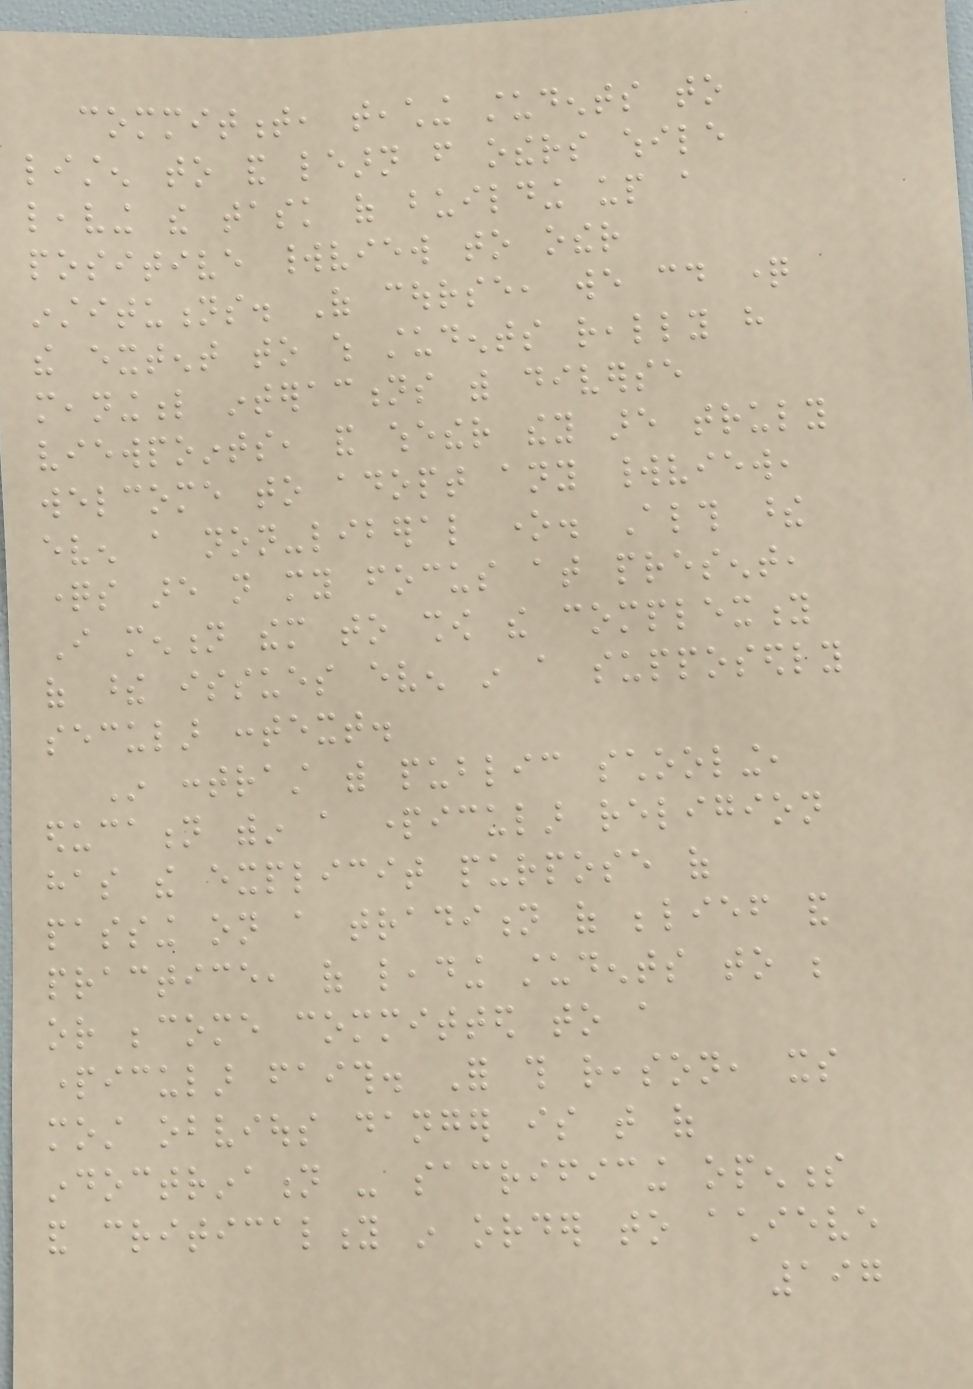commitment, teaching students to
listen to and learn from others while
leaving the task of building up a
positive worldview to other
institutions. Of course, we could question
the extent to which students really have
meaningful interactions with diverse
viewpoints, and whether they are truly
welcome to adopt any worldview,
even a non-liberal one. Although these
questions are not my focus at present,
I mention them to show the complexity
of these issues even in a supposedly
secular context.
In contrast with public schooling,
education within a particular religion
has the explicit purpose of
passing on a tradition of belief and
practice, of leading students to be
or become committed to a
particular faith. For this reason, its
most obvious danger is that of
indoctrination - sacrificing openness
and criticality in order to achieve
197
